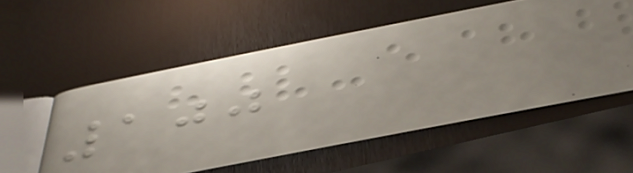100
